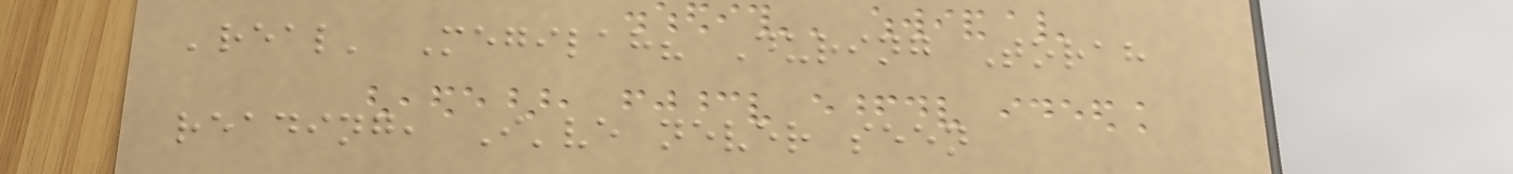'real' Megilah? During Torah
reading, I've never seen
